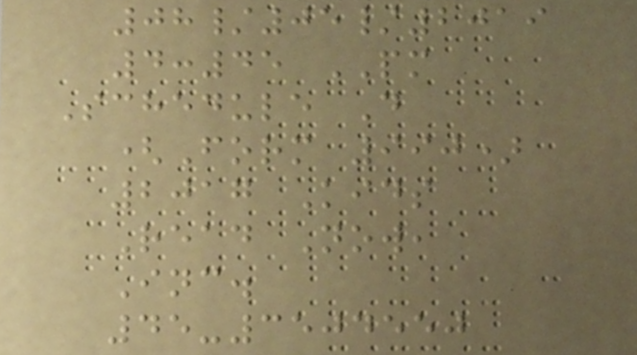08/05/2019
4:45 PM
Schedule D
(Form 990)
2017 Kids
Read Now,
Inc.
45-3504550
